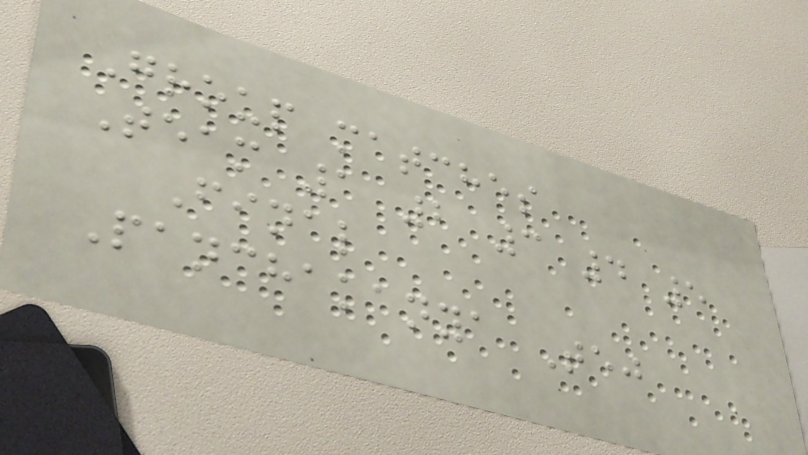Group matches
Team 1 2 3 4 5
Final
Panchakanya Tej
